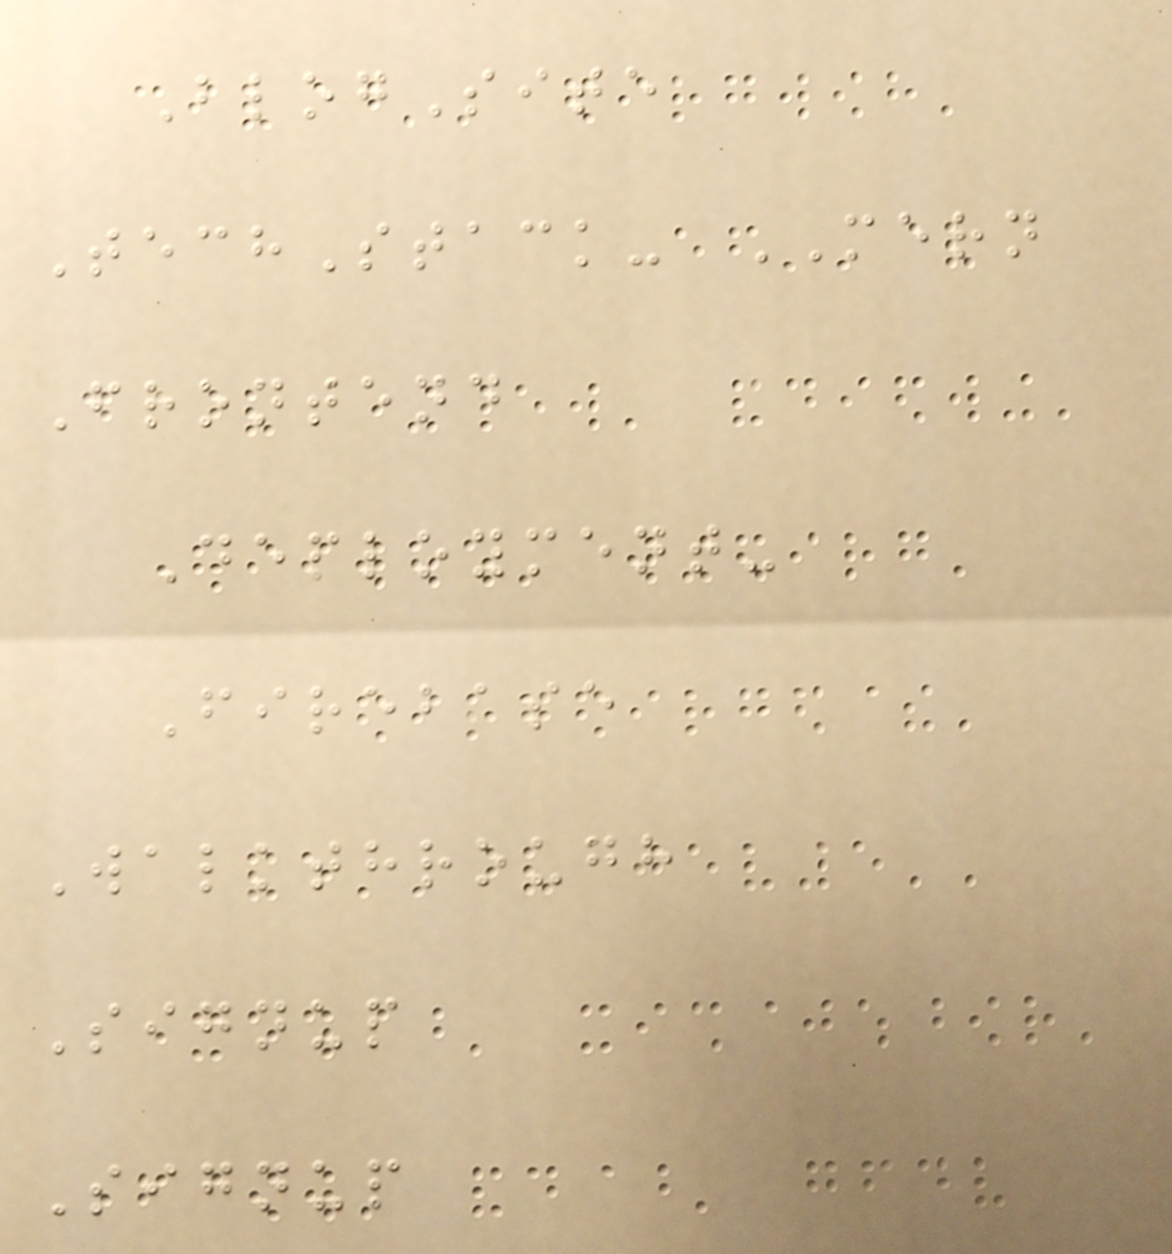BlogSite
TechStack- MERN
Frontend
Deployment-
Firebase
Walkthrough
Signup
Signup
